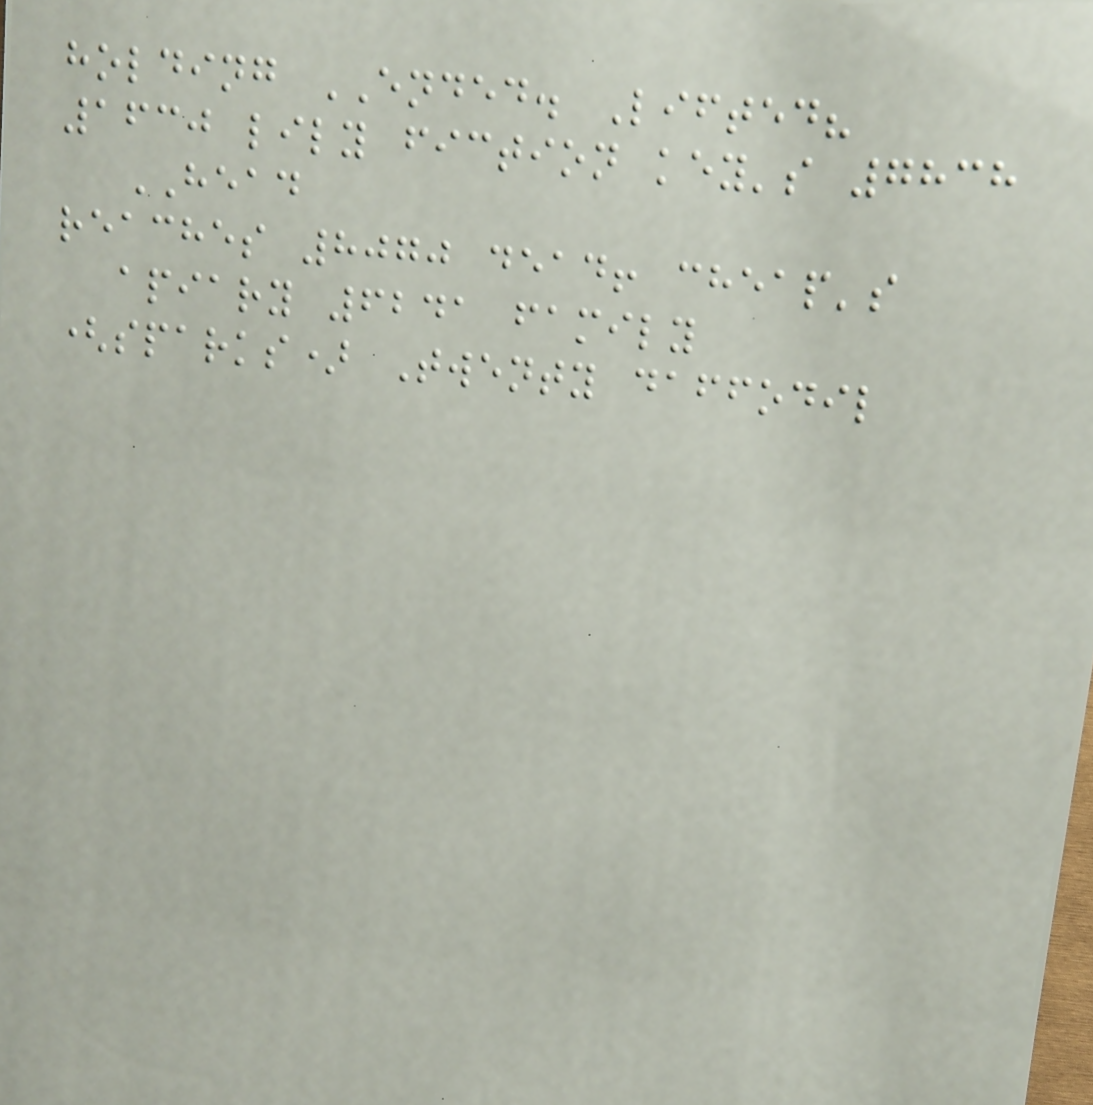holding ENDED. Lifted?
1630 lily fiction key's 7838
HEAD
reaches 8070 dead! cheap's
apiary 6241 family
(sparks) Twenty daffodil
